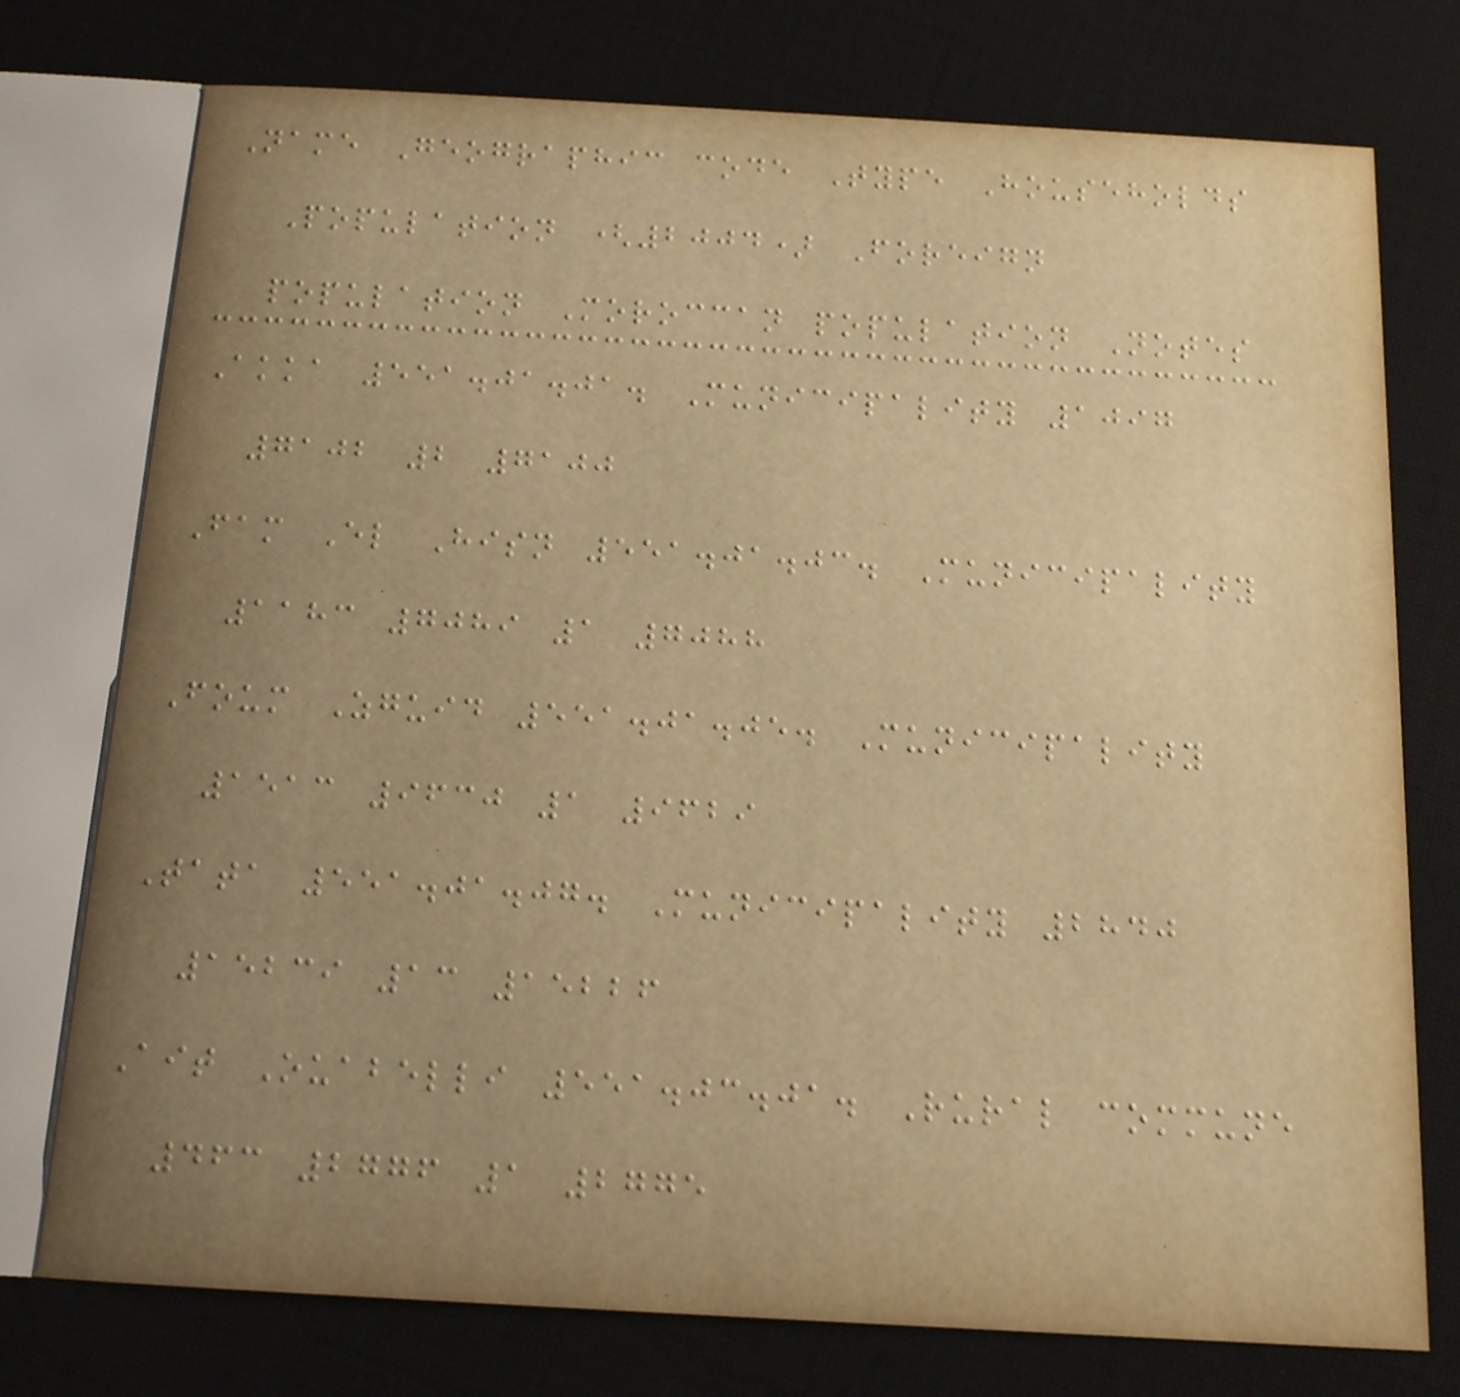Name Geographic code Type Households
Population (2004) Foreign
population Moroccan population Notes
Akka 551.01.01. Municipality 1097
7102 2 7100
Fam El Hisn 551.01.03. Municipality
1183 7089 1 7088
Foum Zguid 551.01.05. Municipality
1513 9630 1 9629
Tata 551.01.07. Municipality 2840
15239 13 15226
Ait Ouabelli 551.03.01. Rural commune
463 2776 1 2775
